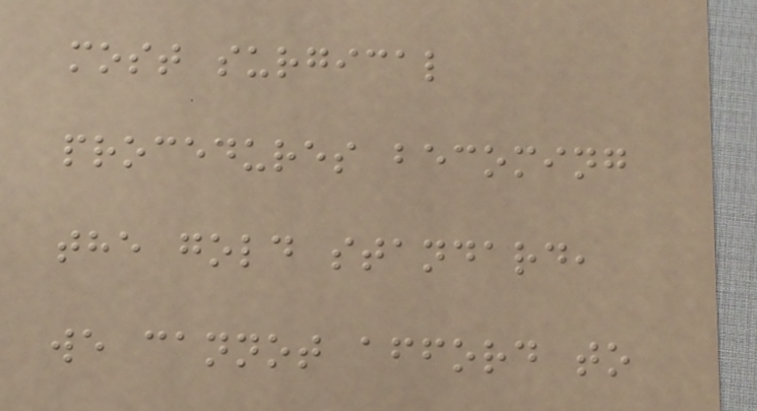most surgical
procedures becoming
the gold standard,
we cannot afford to
